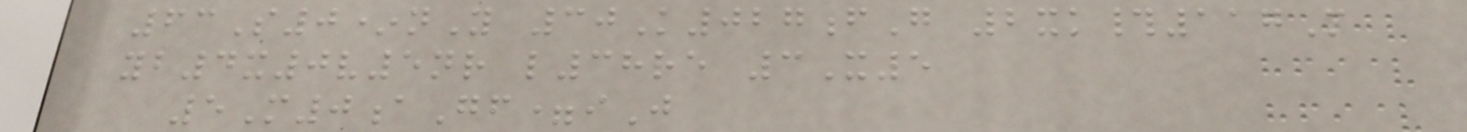63S0*nY 30K027fG 2xk#117M
yb4x0v5nr l38re 3X5
5M0aGf=iJ
